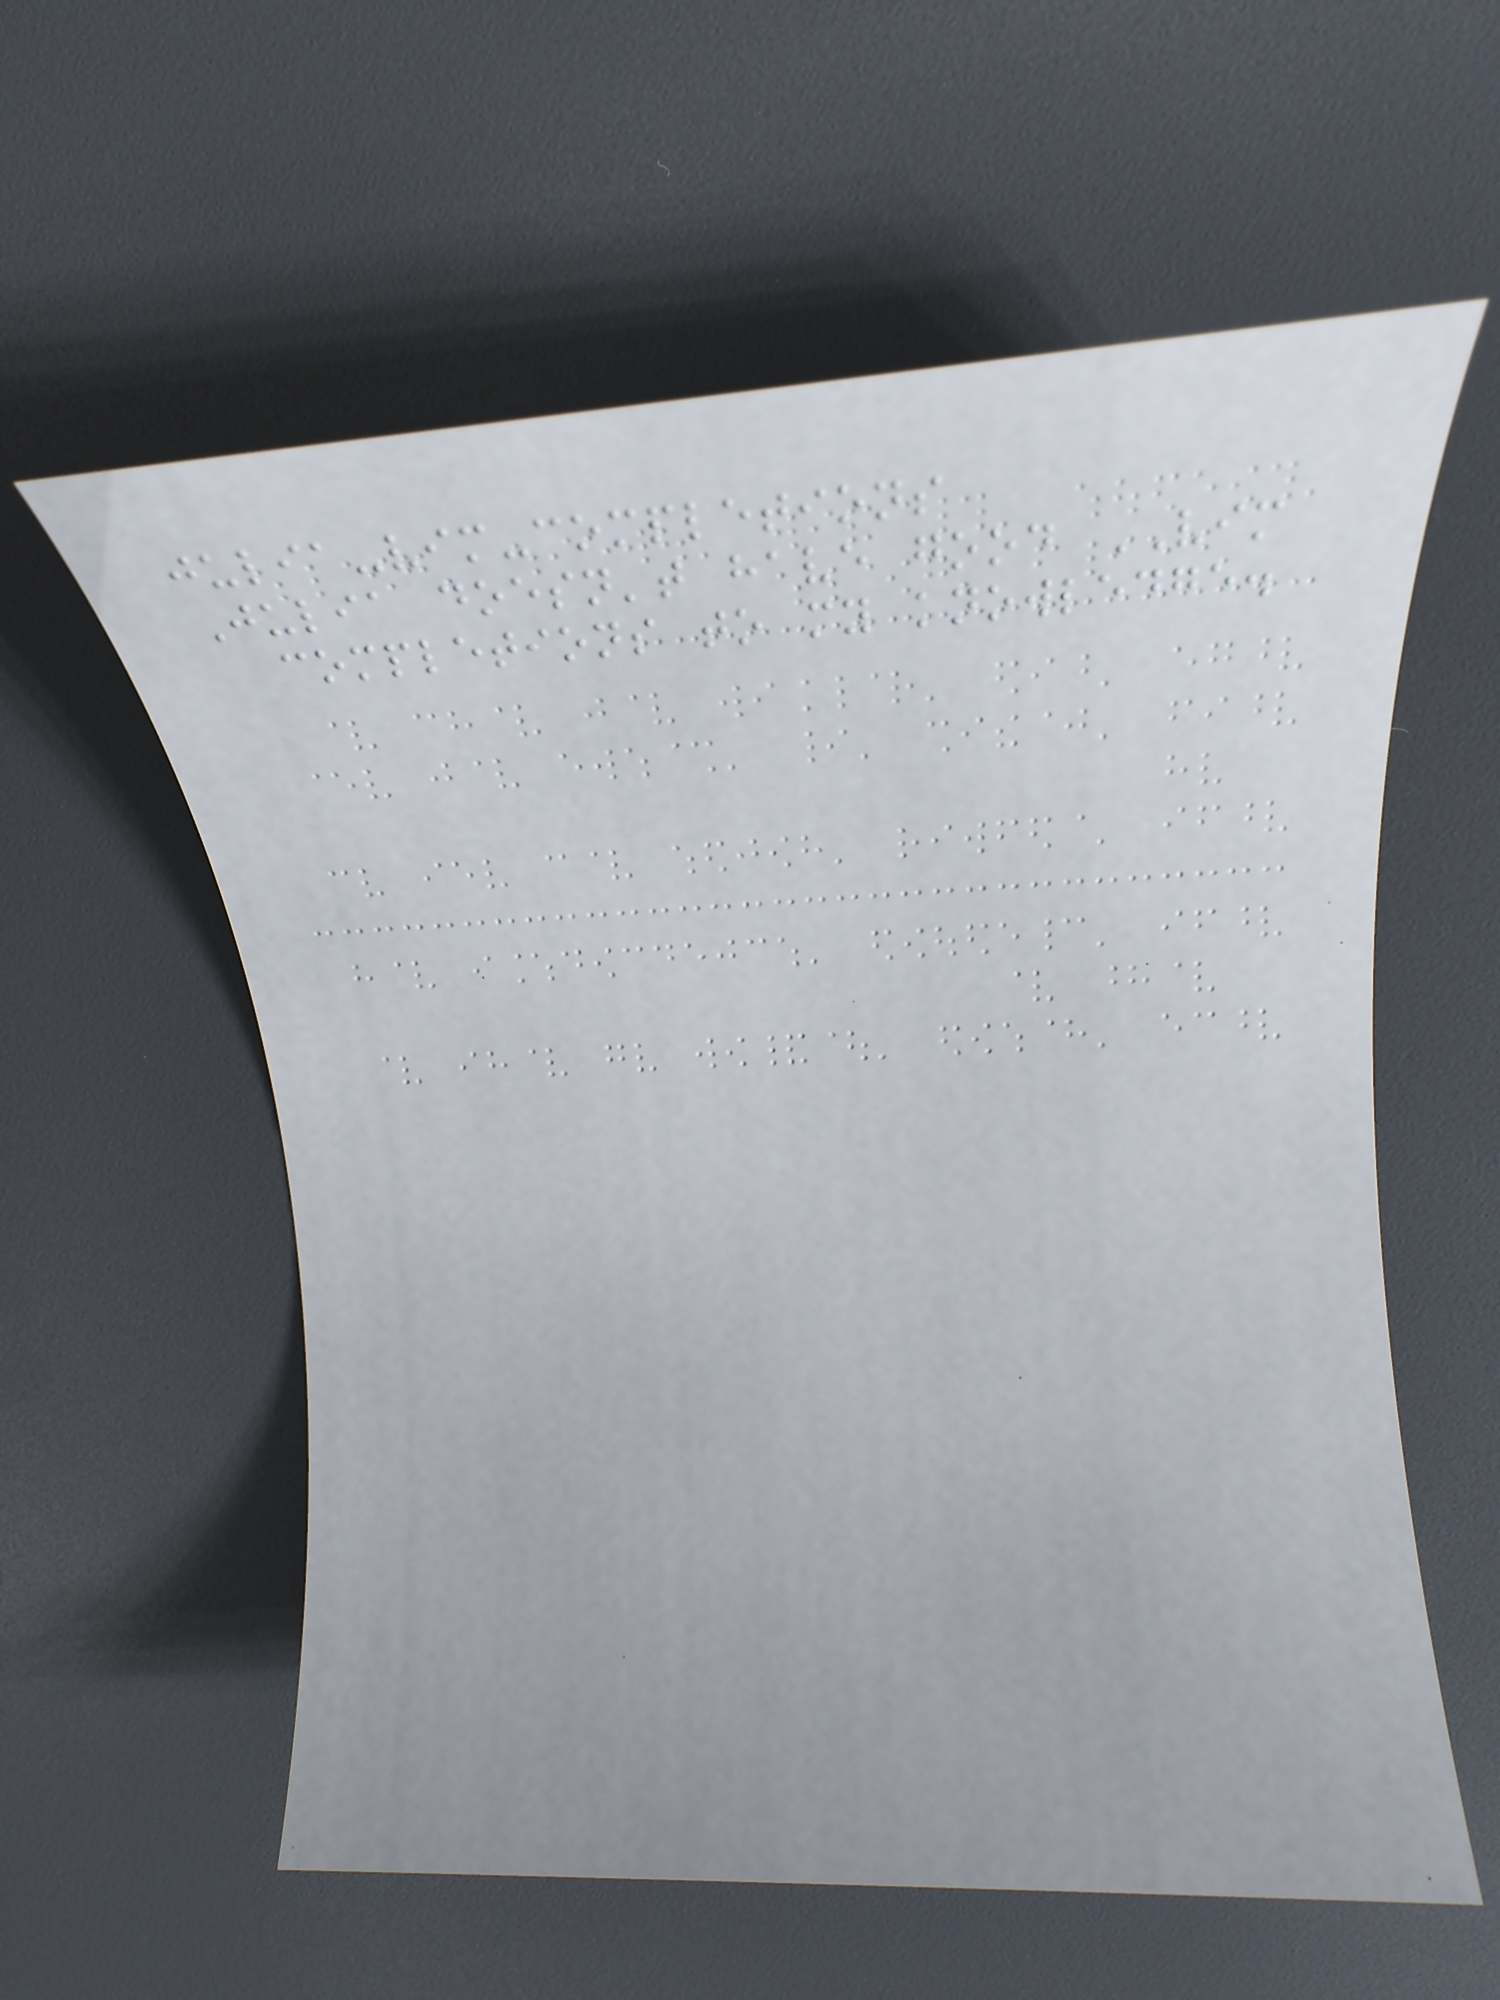julia-vim-completions
Julia doesn't have good VIM
completions to my knowledge.
